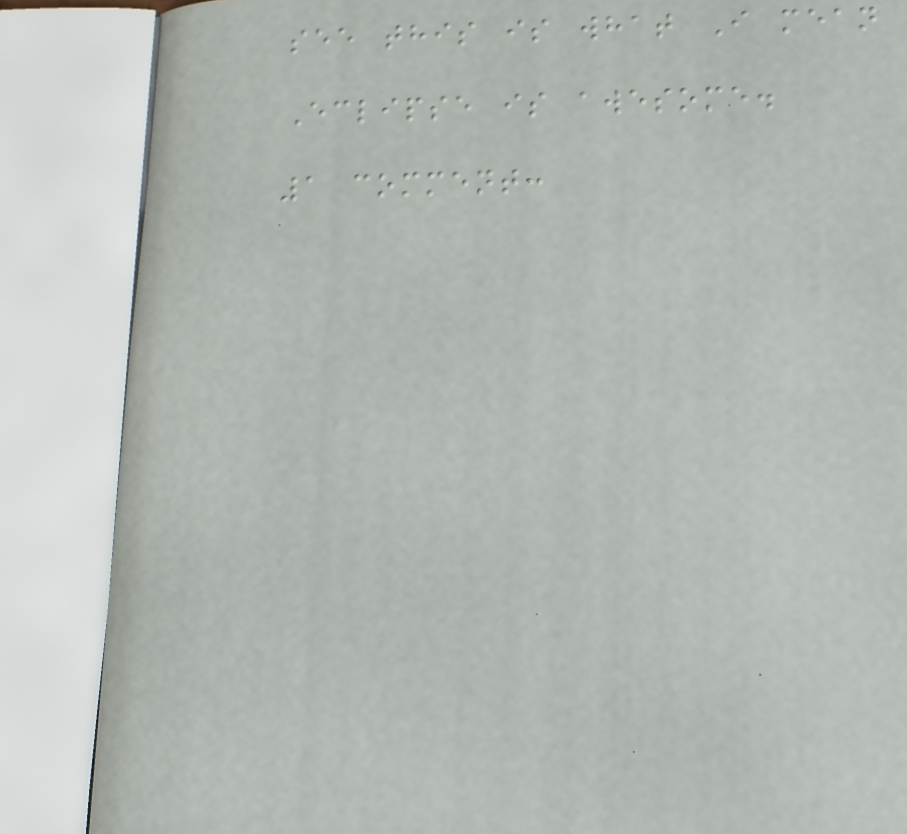see this is what I mean
Eclipse is awesome.
1 comment:
